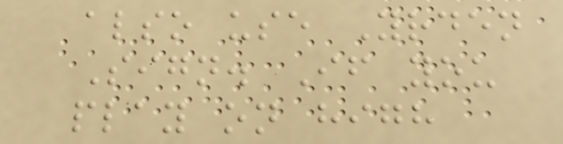also use Yrden
Sign. If you
play on high
